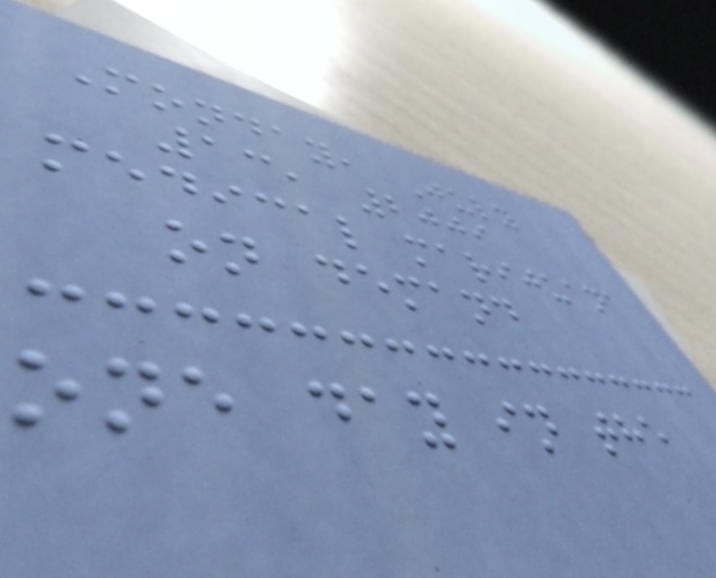Monday, July
13, 2009
medical marijuana
on demand
one day in the
